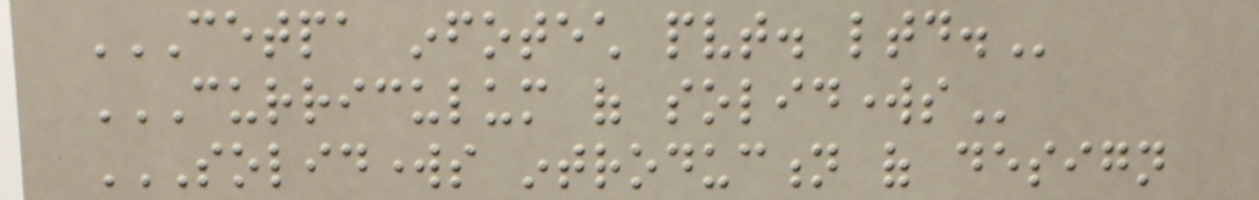CETPA INFOTECH PVT. LTD.
CURRICULUM OF SOLIDWORKS
SOLIDWORKS INTRODUCTION OF DESIGN
